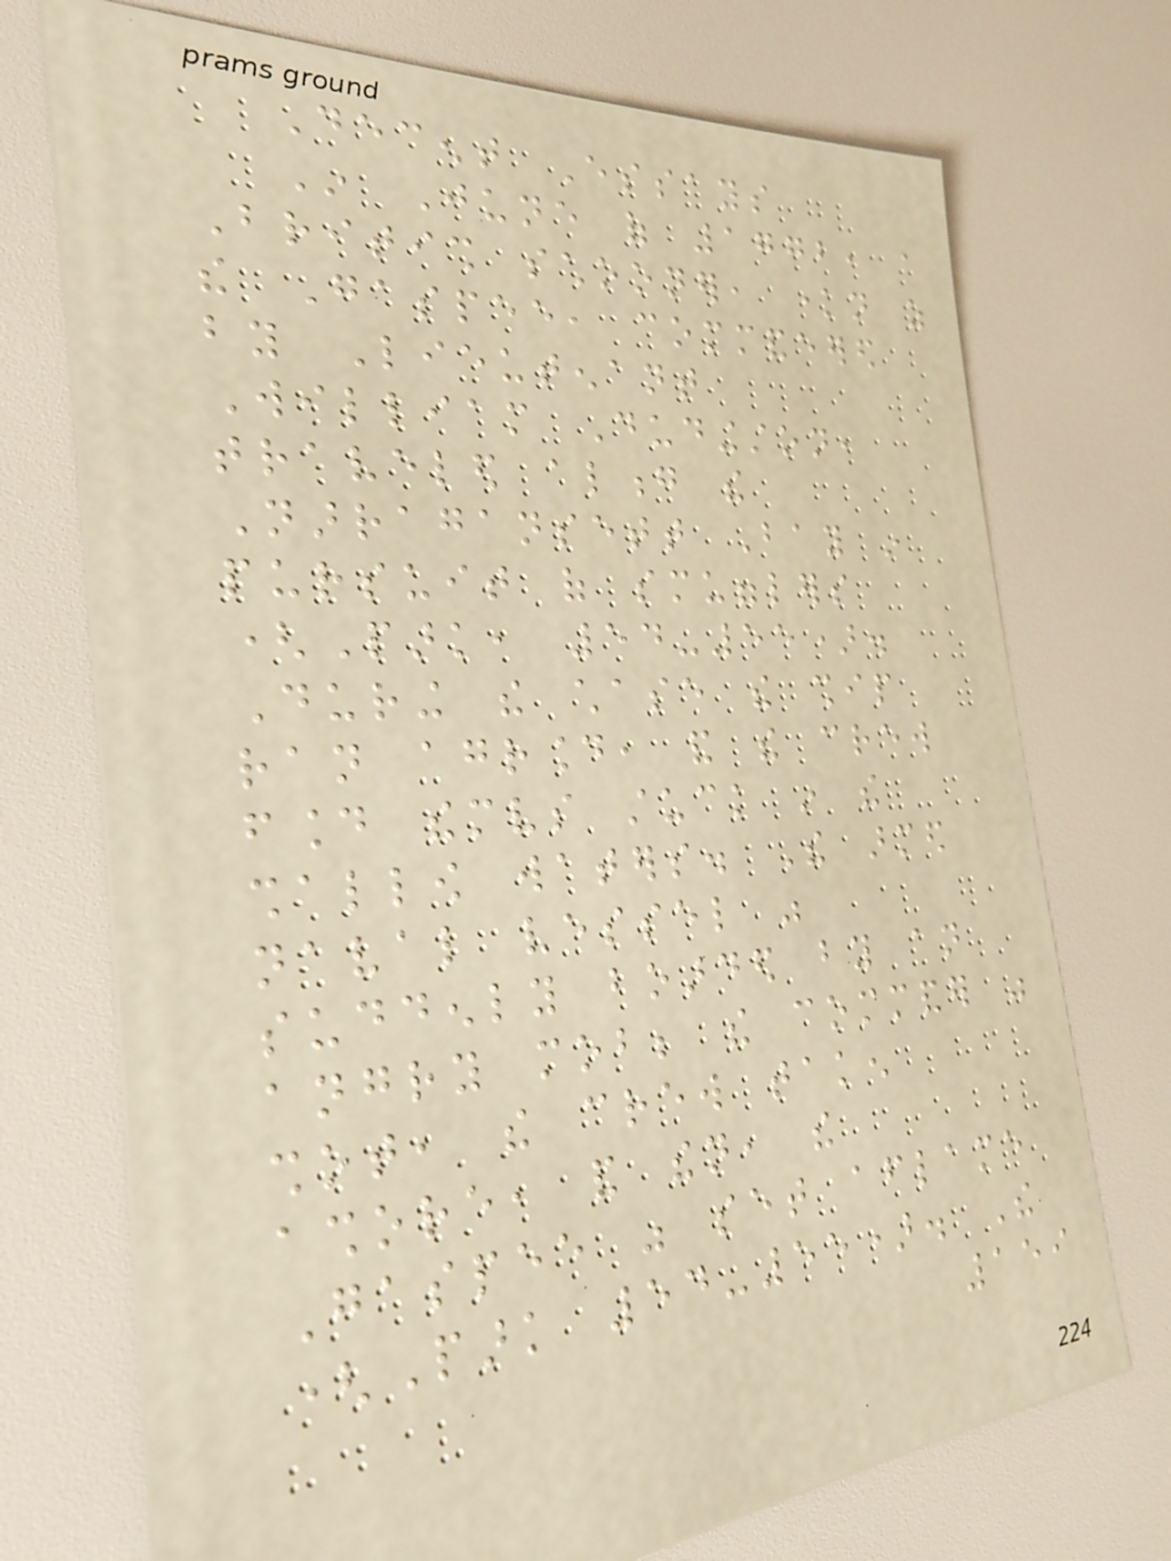Decent Essays
In June of 1772, a
British schooner, known as
the Gaspee, commandeered
by Lieutenant
William Dudingston,
traveled along the
Narragansett Bay in
pursuit of smugglers
(Park, 54-55).
During the chase the ship
ran aground, and the crew
found themselves stuck in the
shallow waters. The armed
naval vessel was
suddenly boarded by an
angry mob; the commander was
shot, the crew taken
ashore, and then, the
Gaspee was set aflame
(Park 54-55). The
159
